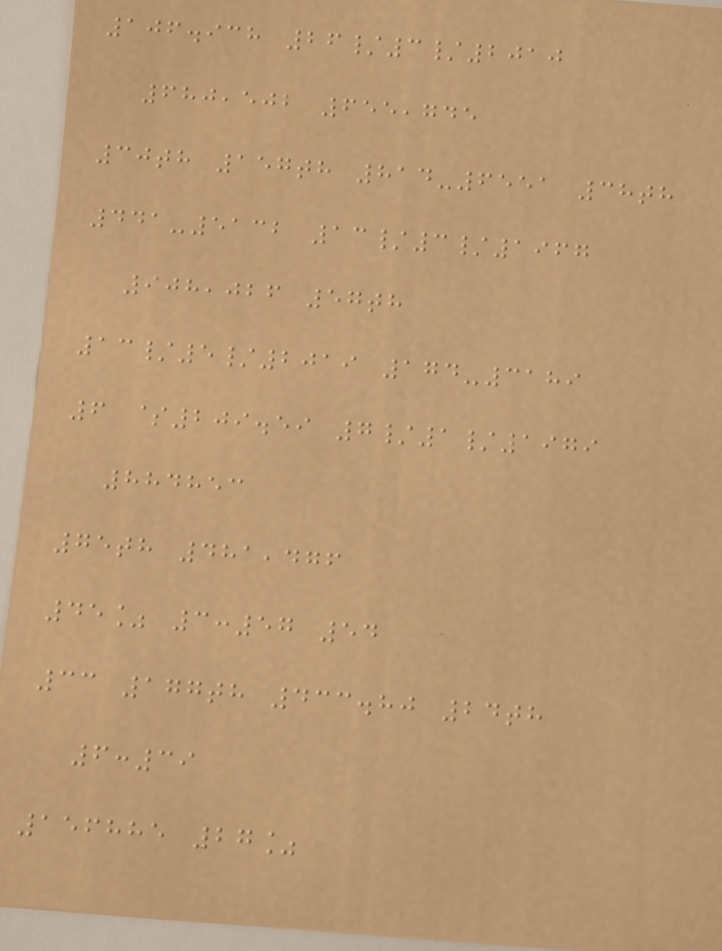106.938 26/3/2010
680,502 655,745
30th 157th 814-6551 38th
441-5132 13/3/1967
908,026 57th
13/5/2019 174-3189
6 $209.59 7/1/1979
884853
75th 481,476
45% 3:57 54
33 177th 433.80 24th
6:39
156885 27%
